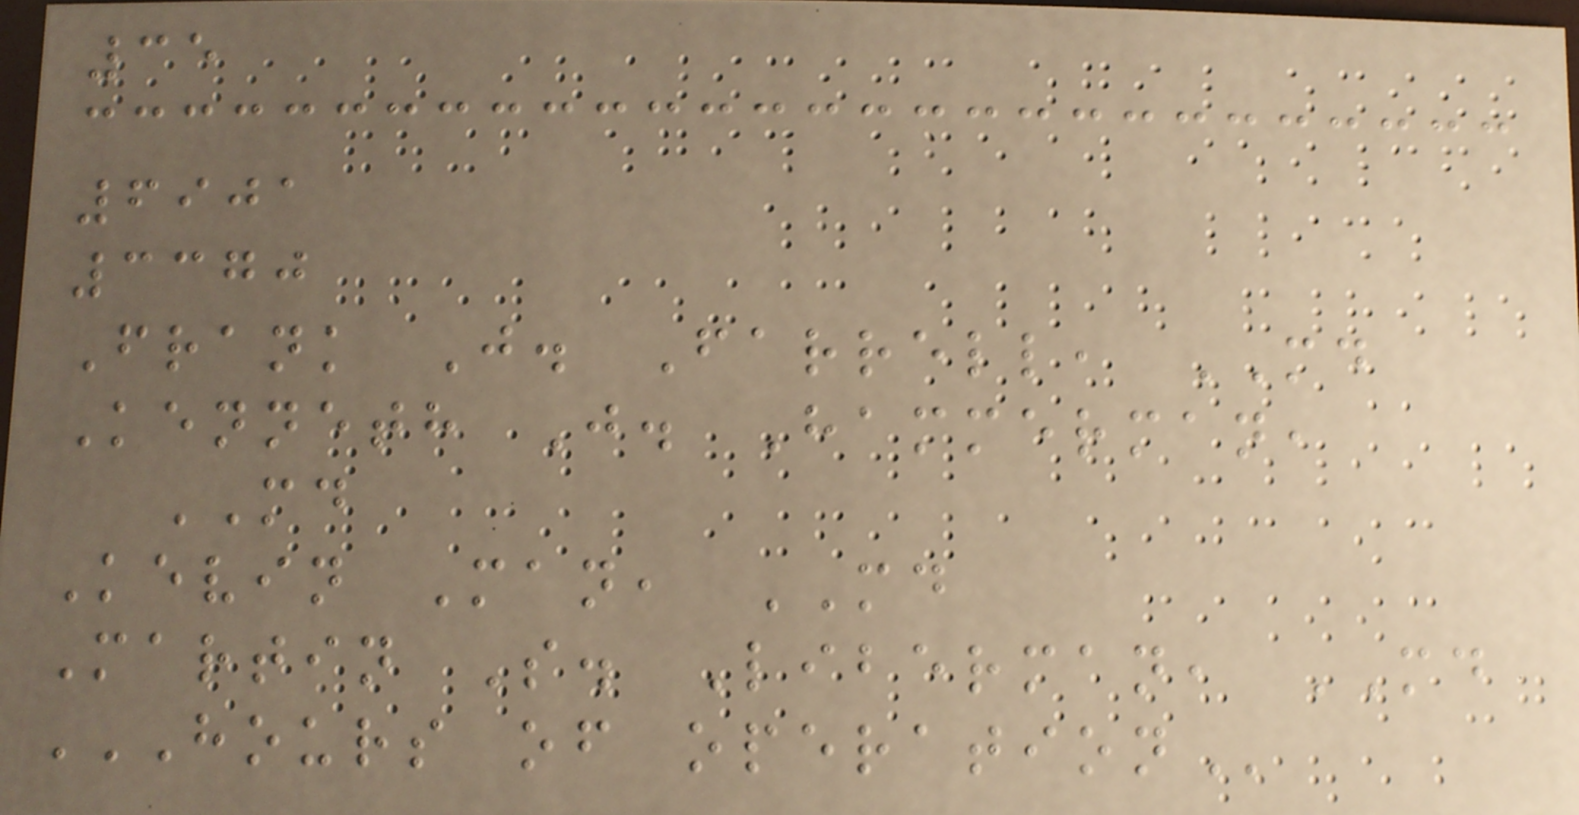35
6901
3370
Frank J. Farrell, MD
Kenneth J. Hammerman,
MD
Kevin Man, MD
Martin S. Liberman, MD
HOURS OF OPERATION
